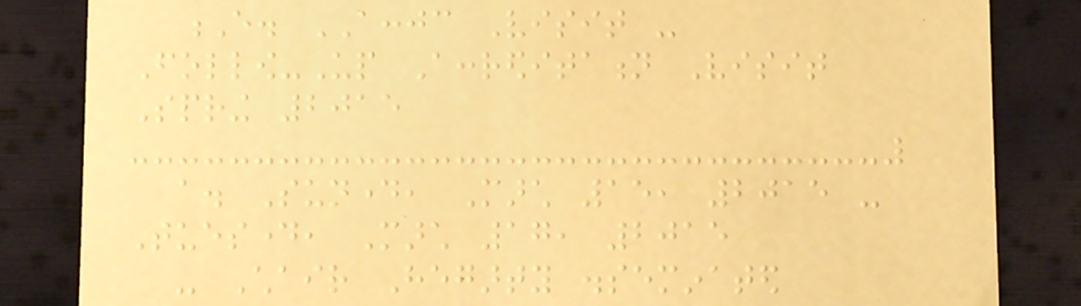E. ACCJC Visit -
Follow-Up Accreditation Visit
Spring 2015
a. Sunday, March 15, 2015 -
Tuesday, March 17, 2015
- Chair Hegarty disseminated
